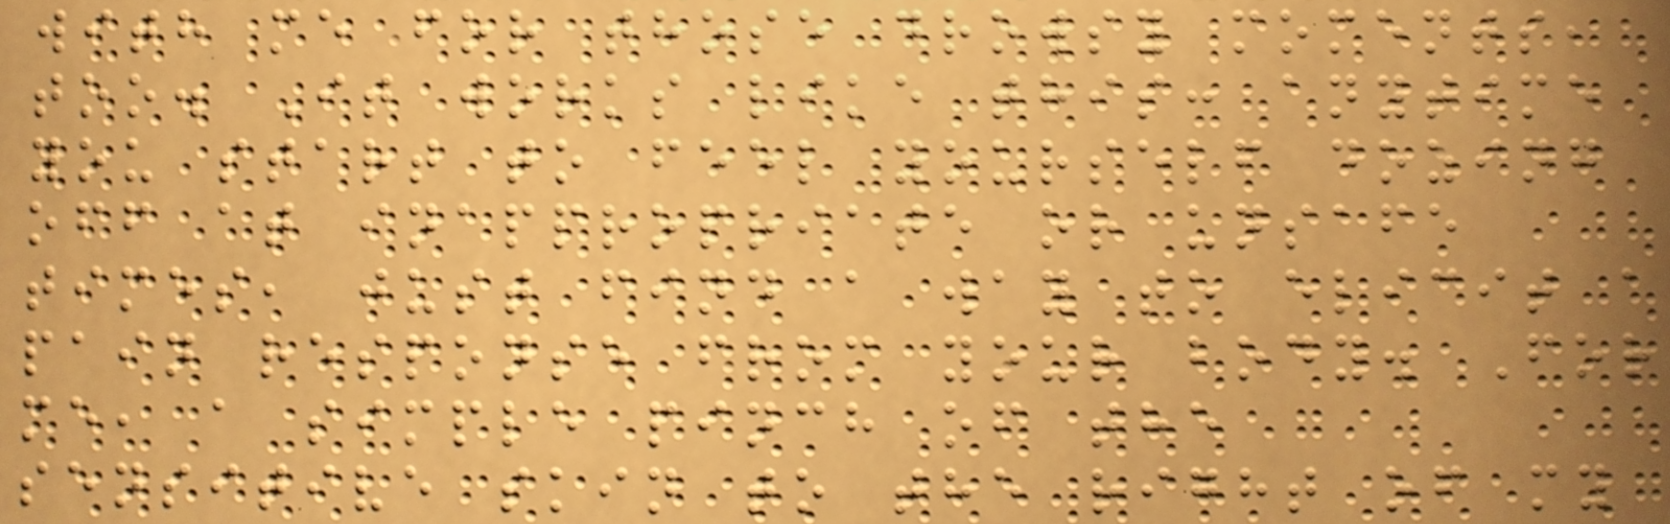with me for those drowsy moments,
too. It works like this: anytime
you start to feel yourself dozing
off at inappropriate or unsafe
times, just find a way to elicit a
pain response from your body. For
me, a simple pinch of the
sensitive skin to the right of my
